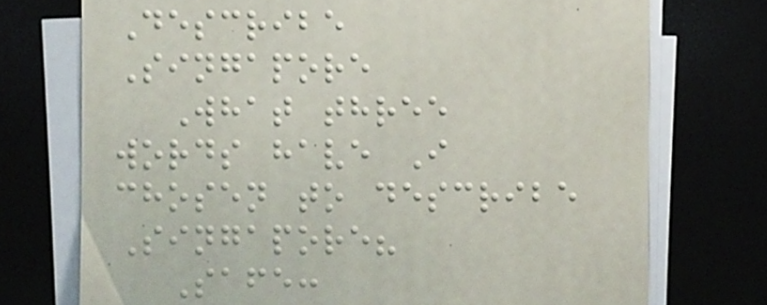Describe
Singapore
What three
words have I
chosen to describe
Singapore?
Safe:
